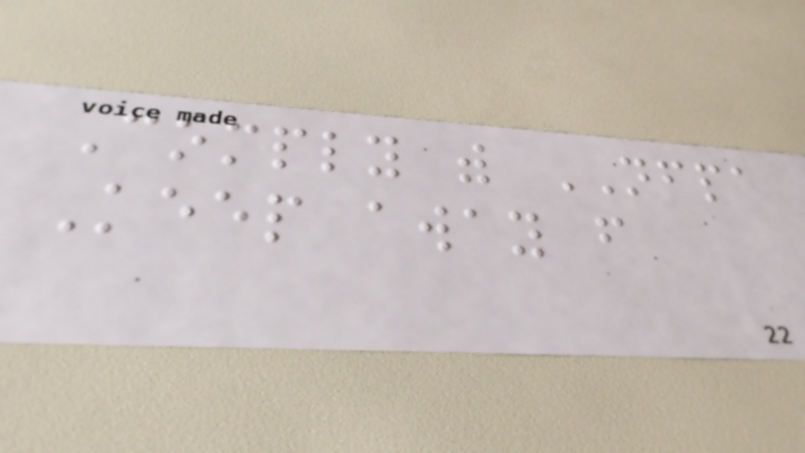Comply with NFPA
Keep away from
